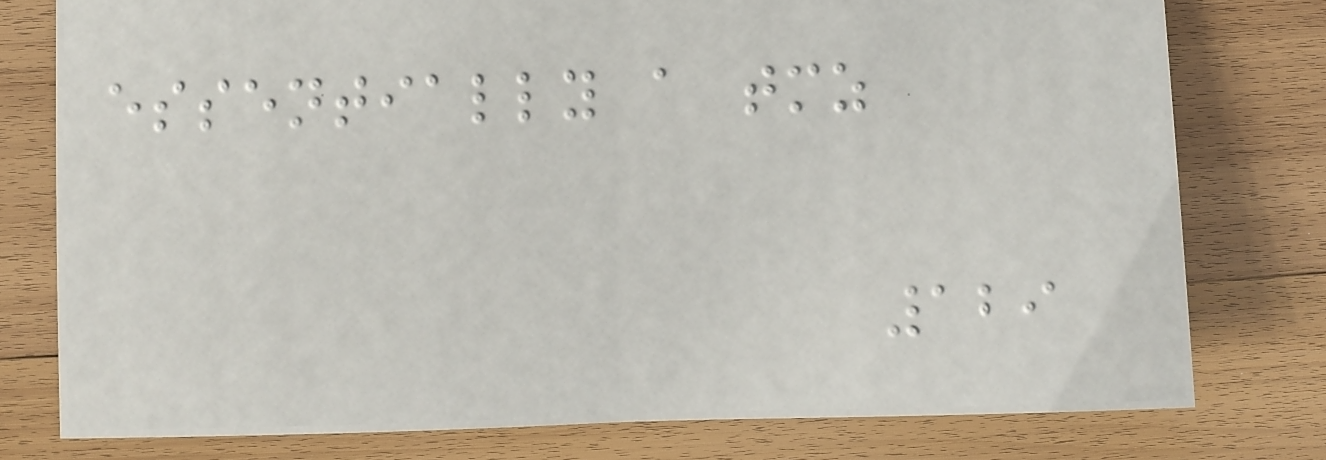essentially a tmz
129
